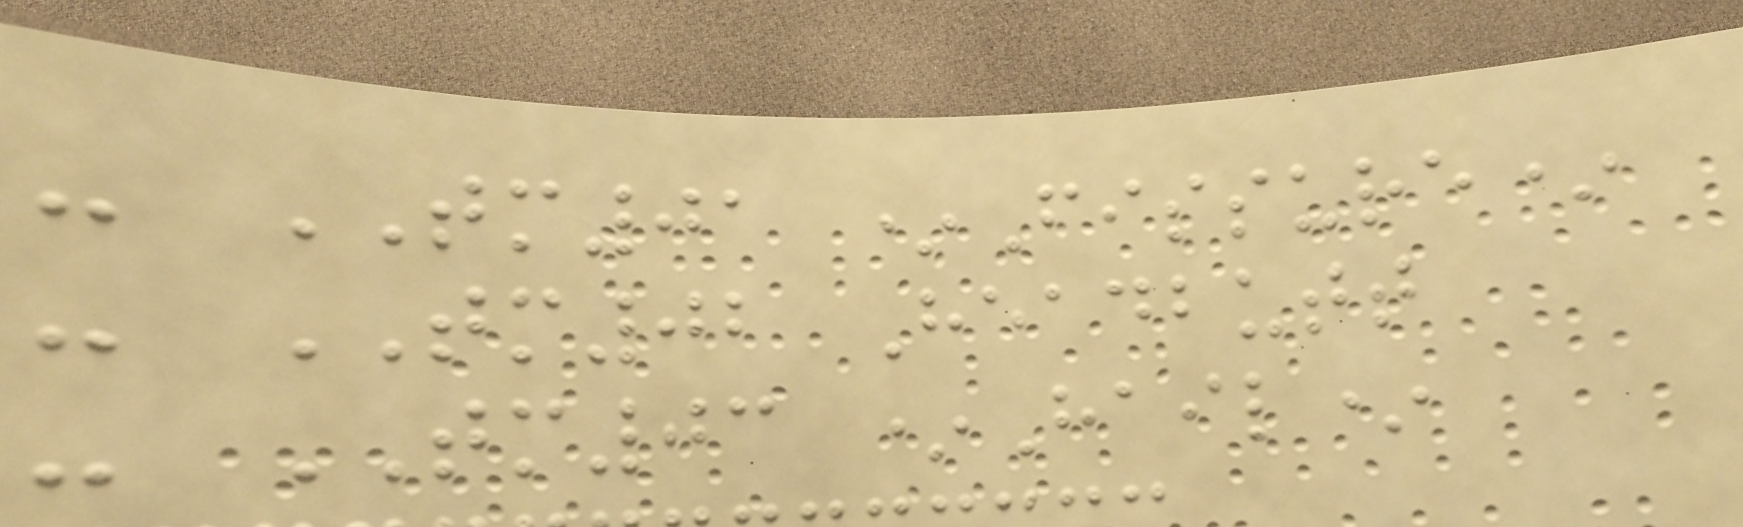- TM01 *Fissure*
- TM02 Headbutt
- TM03 *Hail*
